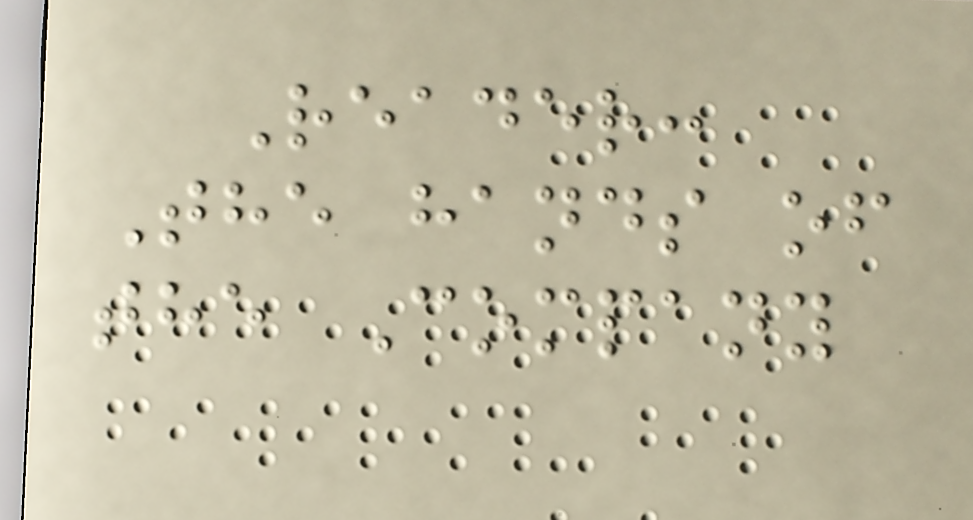Reader:
The hands of
the Company
